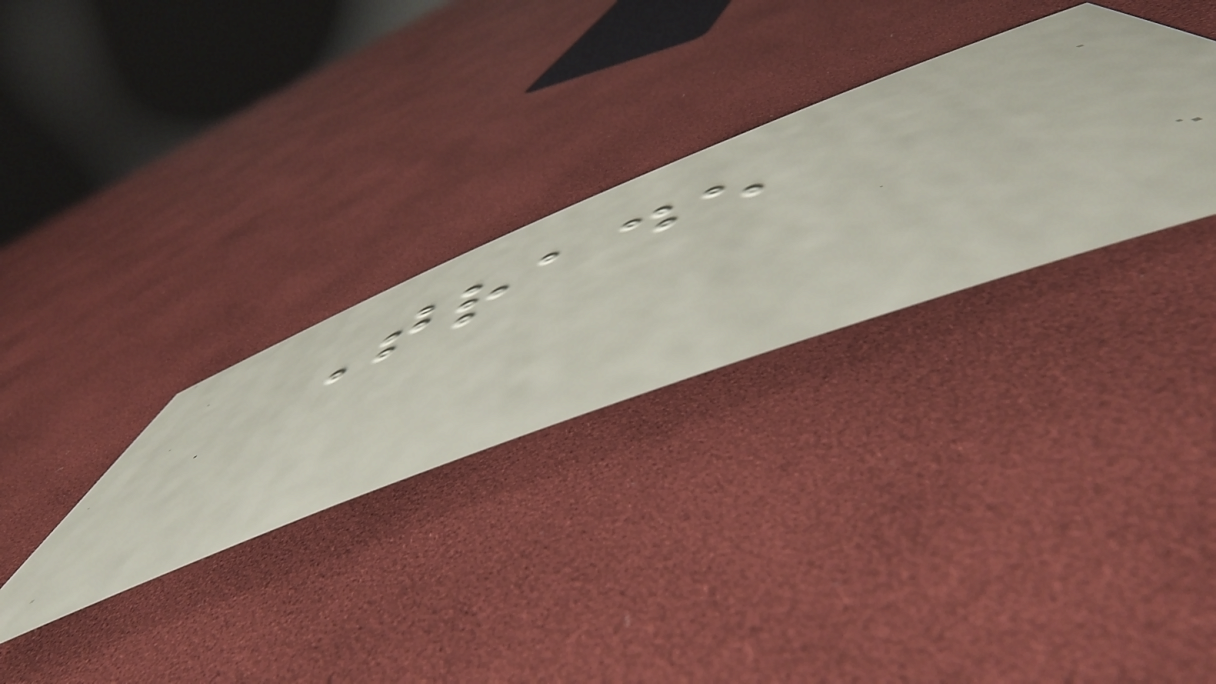Trade
